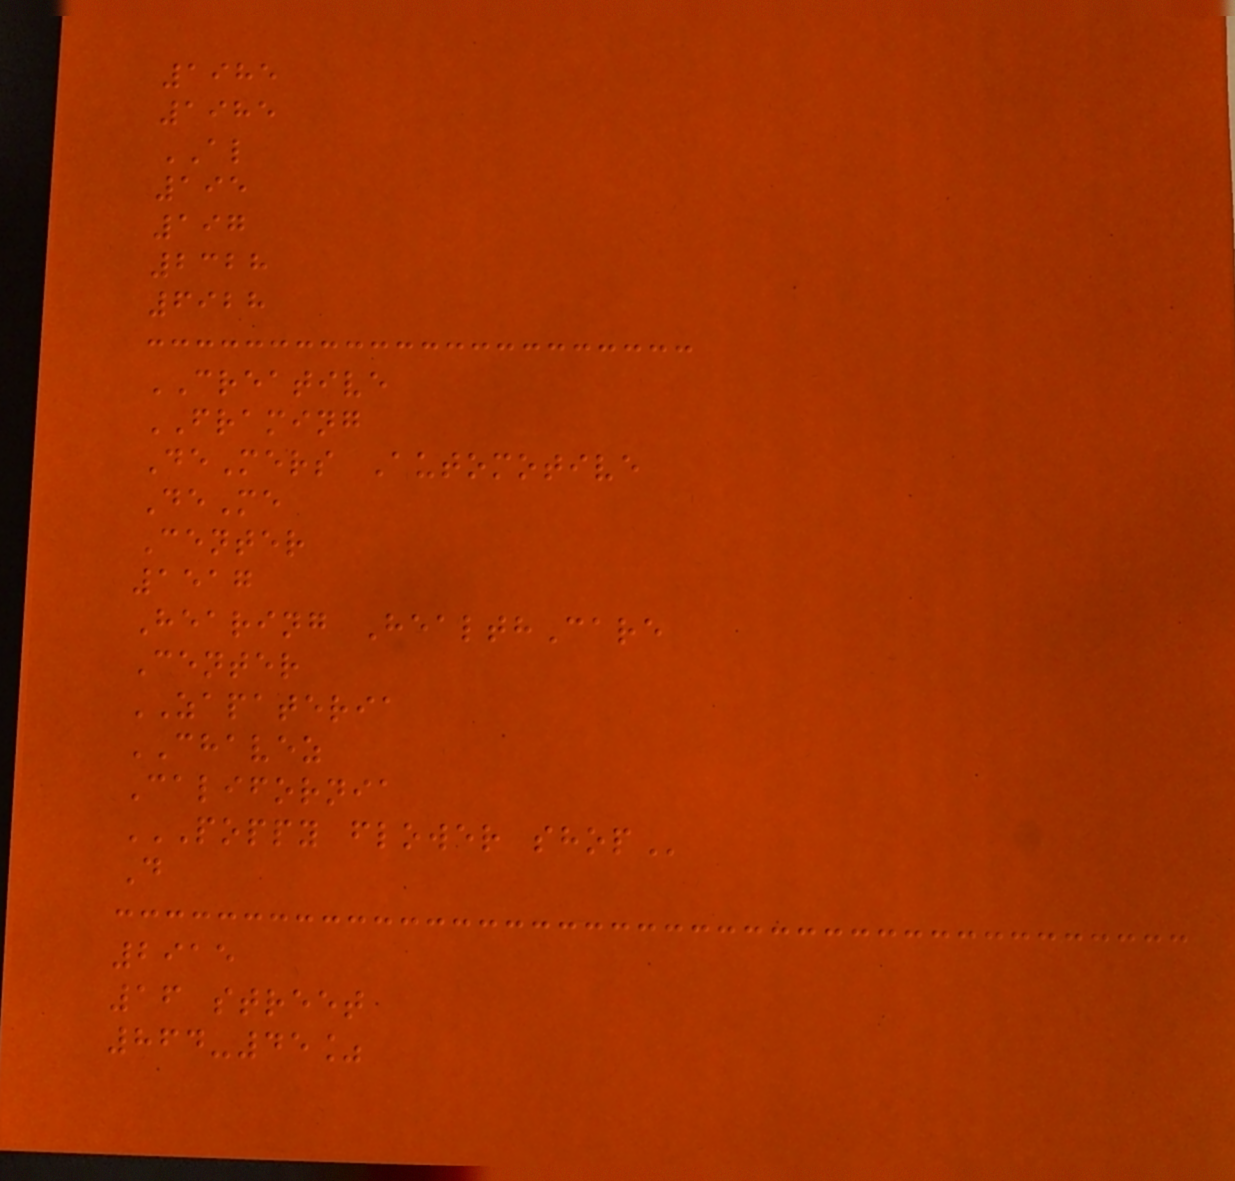1985
1985
AL
195
197
2328
6928
CREATIVE
FRAMING
DeMers Automotive
DeMe
Center
1517
Hearing HealthCare
Center
ZAPATERIA
CHAVEZ
California
POPPY FLOWER SHOP
D
2915
16 street
864-45%
